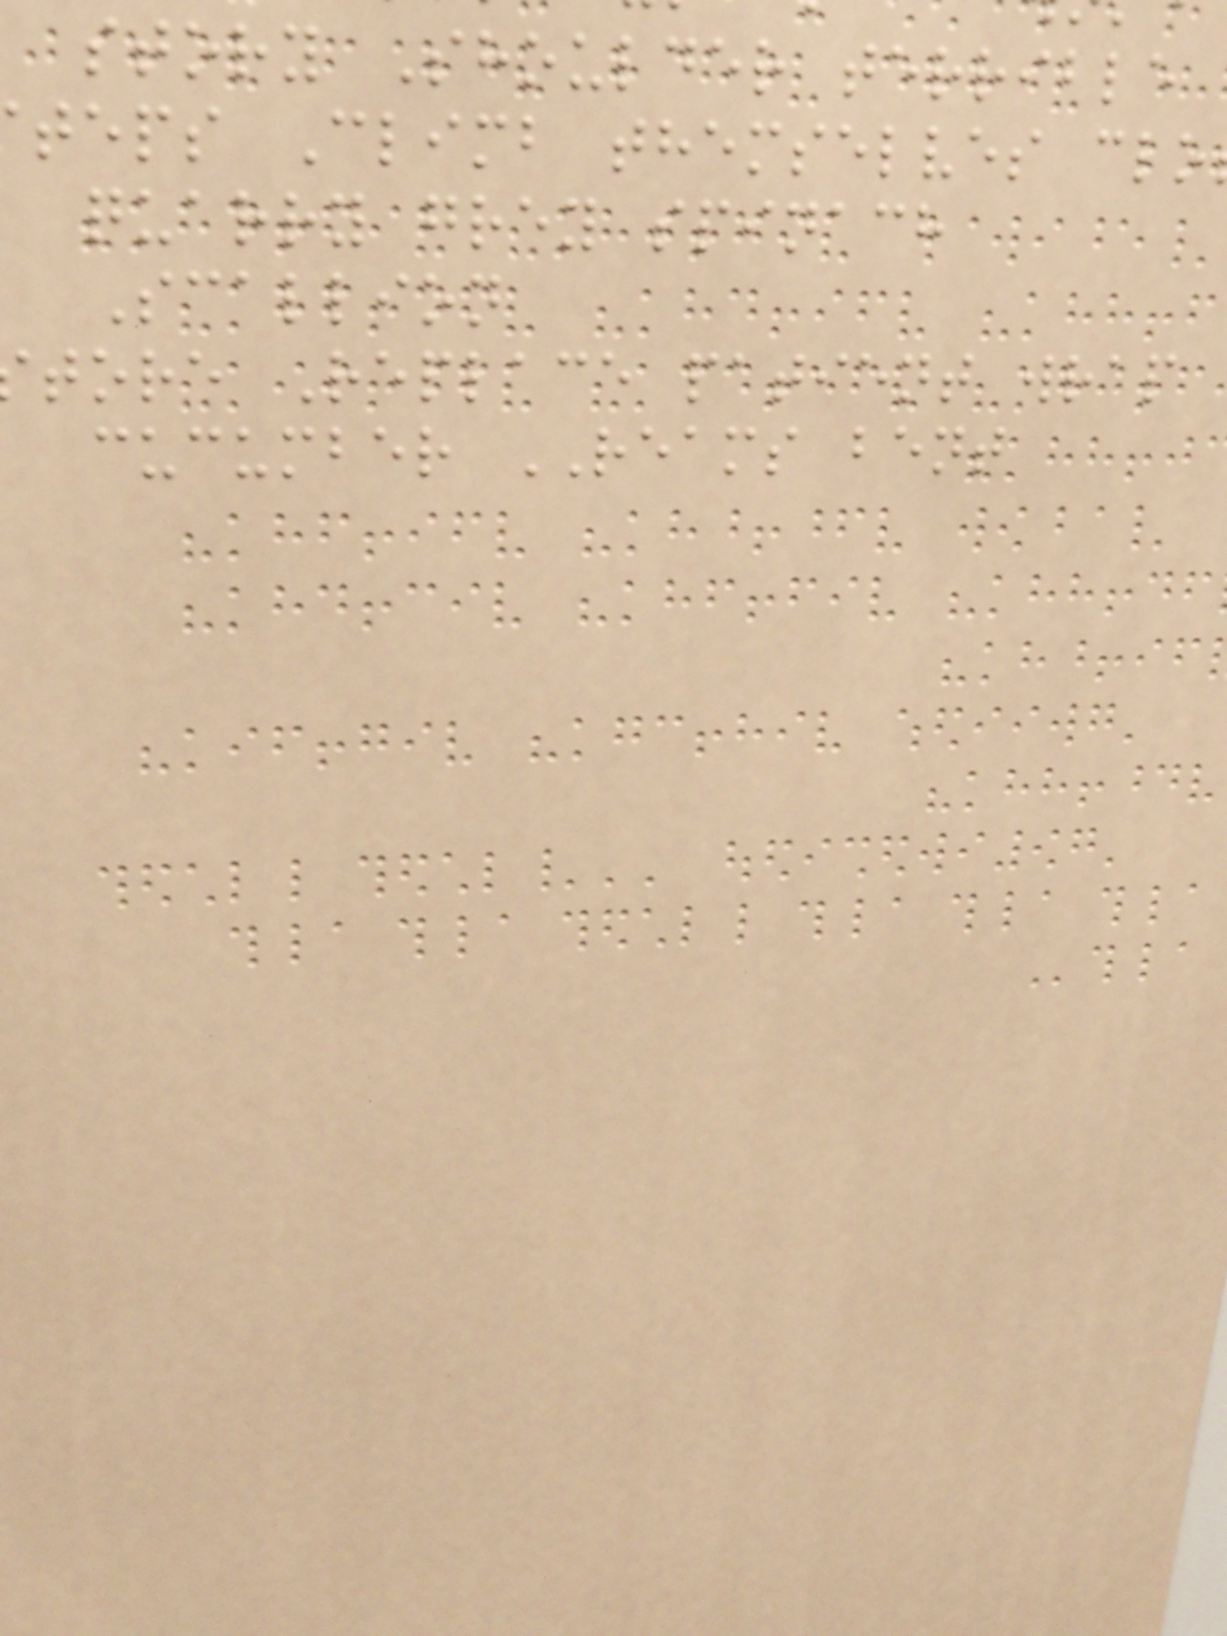story Shoulder terrible
teps Climb themselves clo
quarry grey spinach
Scallion
tore Replace patient wrap
cucumber REAMS bent
